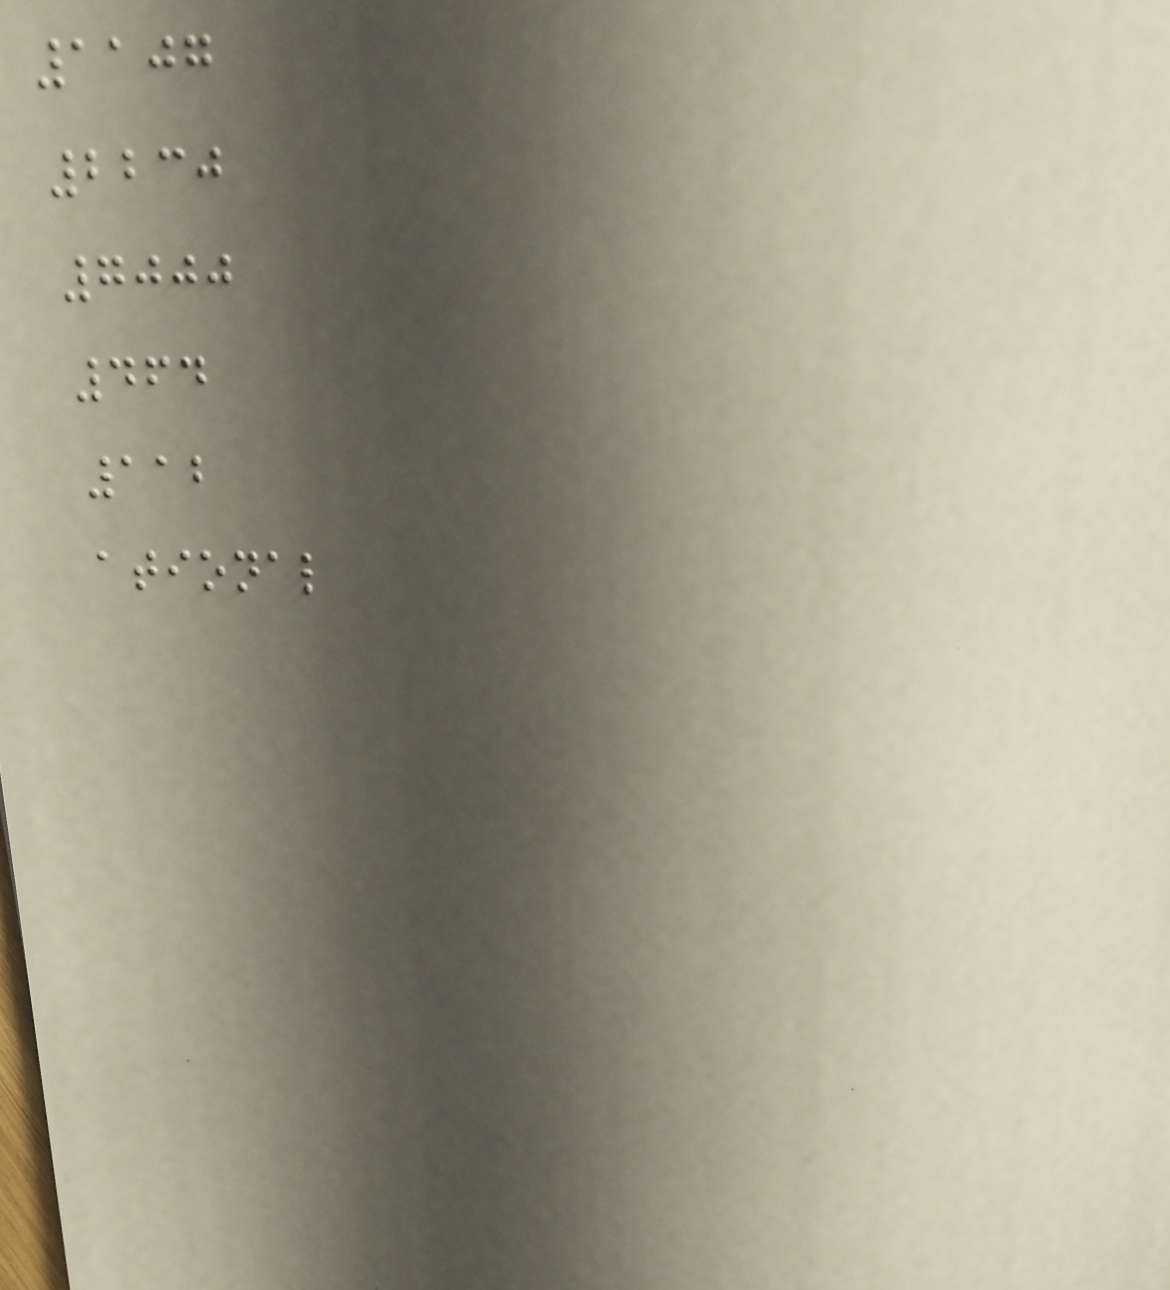1107
2230
7000
464
112
ational
